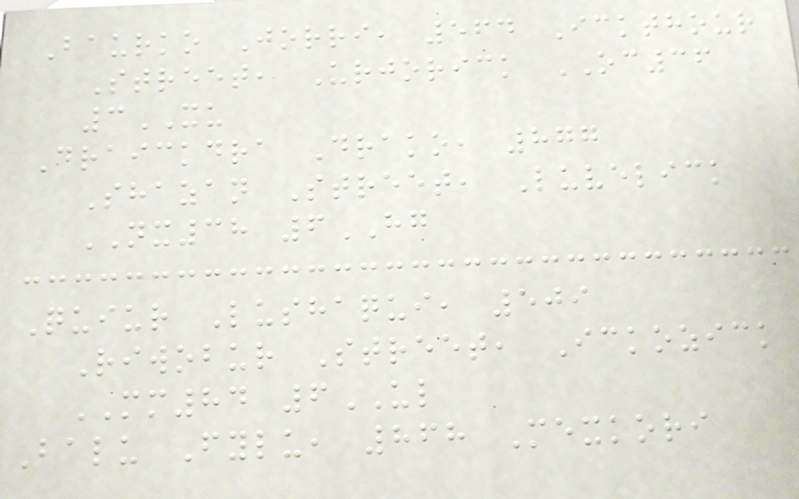Baurko Jorri, 564 Ickthour
Street, Urjorick OC36
3XU
Draickdra Drako, 877
Shazan Street, Luvelick
NX38 6HG
Quiur Lushaqui, 509
Riwobur Street, Ickozick
MM84 6UL
Balu Fylu, 868 Mexkori
